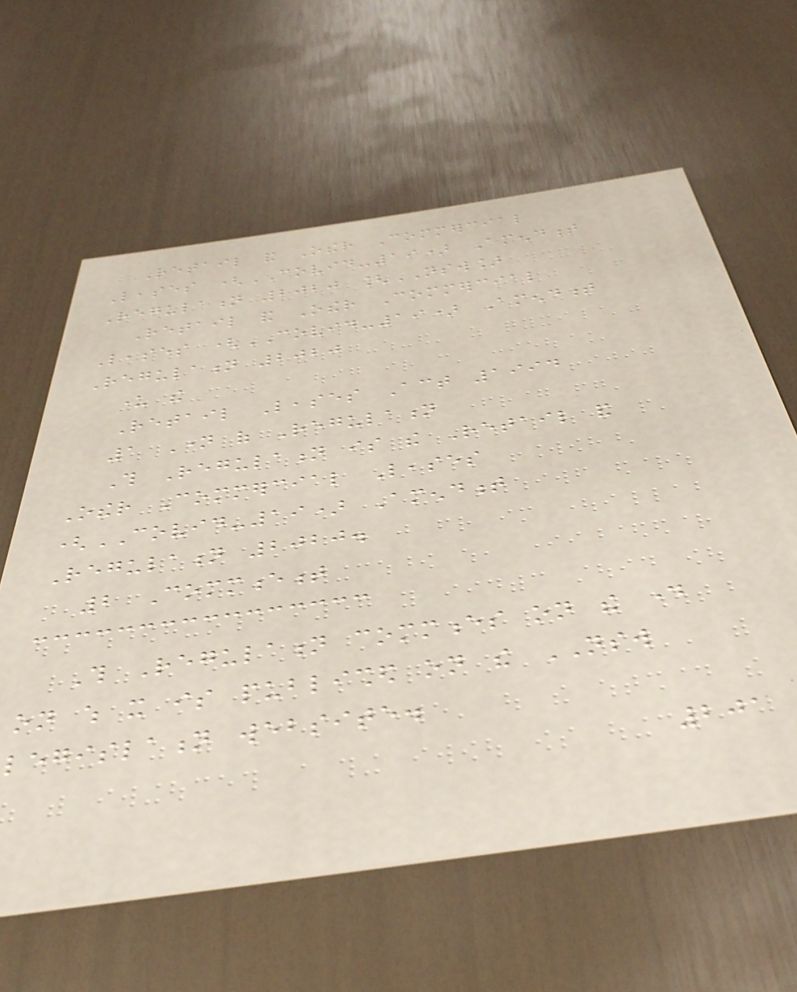Retail and Other Commercial
Leases (COVID-19) Amendment
Regulation 2020 [NSW]
Retail and Other Commercial
Leases (COVID-19) Amendment
Regulation 2020
under the
Retail Leases Act 1994
1 Name of Regulation
This Regulation is the Retail and
Other Commercial Leases
(COVID-19) Amendment
Regulation 2020.
2 Commencement
This Regulation commences on the day
on which it is published on the NSW
legislation website.
201
